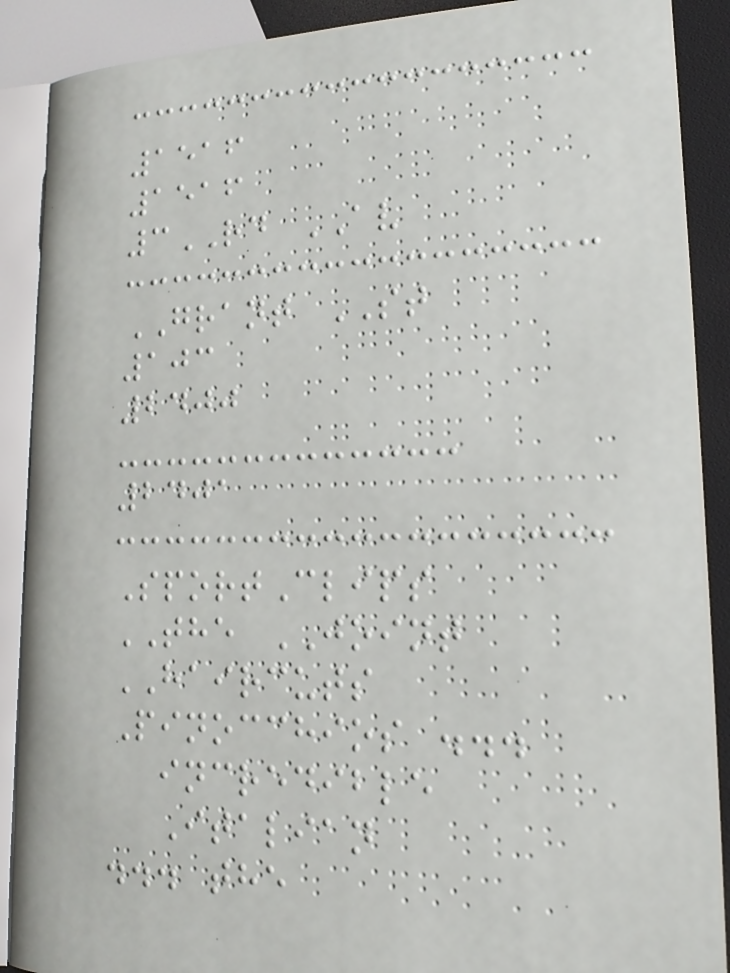1516
1516
3RD AV
GRANT ST
103
2400
2401
SportClips
THE JOINT
HAIRCUTS
Pinocchios ...
incredible
Italian
... the
